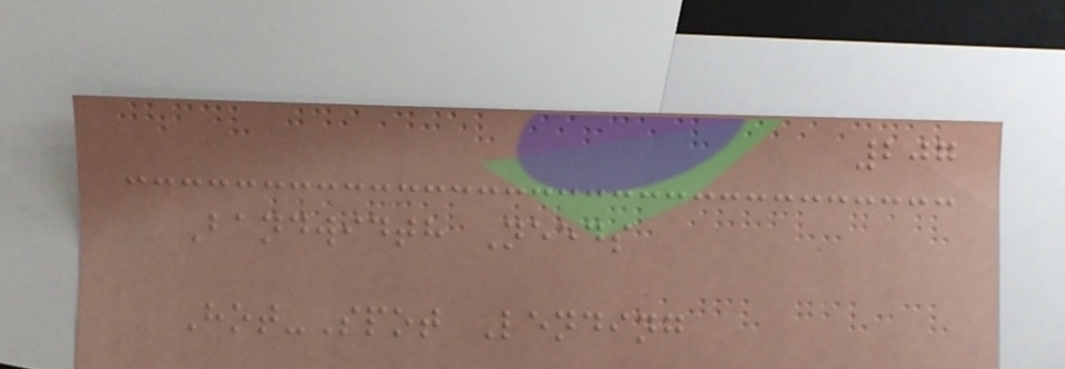207
Bandwidth Needs
Hot-Spot Lending
